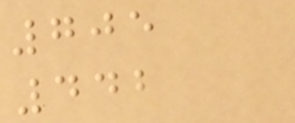705
442
